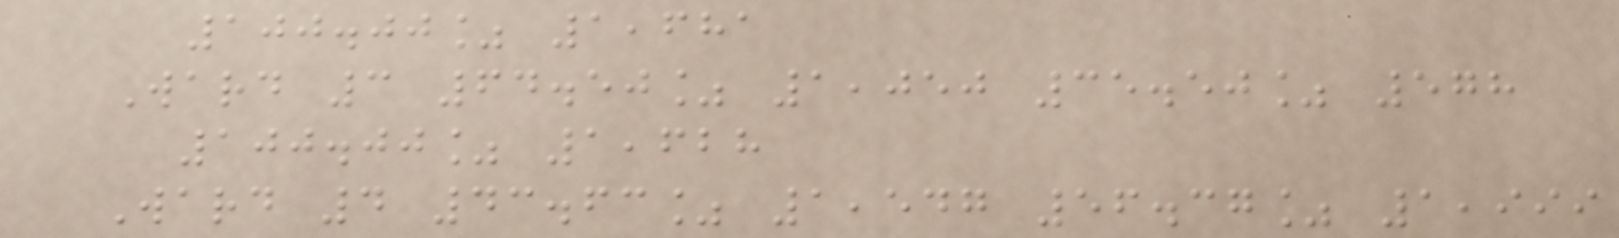100.00% 1,681
Ward 3 64.50% 1,050 35.50% 578
100.00% 1,628
Ward 4 43.63% 1,547 56.37% 1,999
